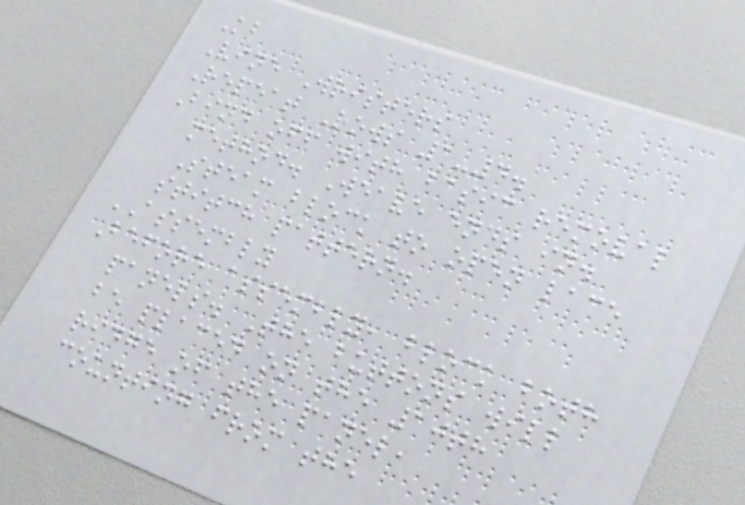Kb
Vine Wristers
Repeat Rows 1-4.
Bind off with basic removal
method. Weave ends in.
Steam block to open lace
stitch pattern.
ASSEMBLY
Before assembly, block both
panels. The buttons will
be placed on the 10th
ridge of the panel,
counting from the
